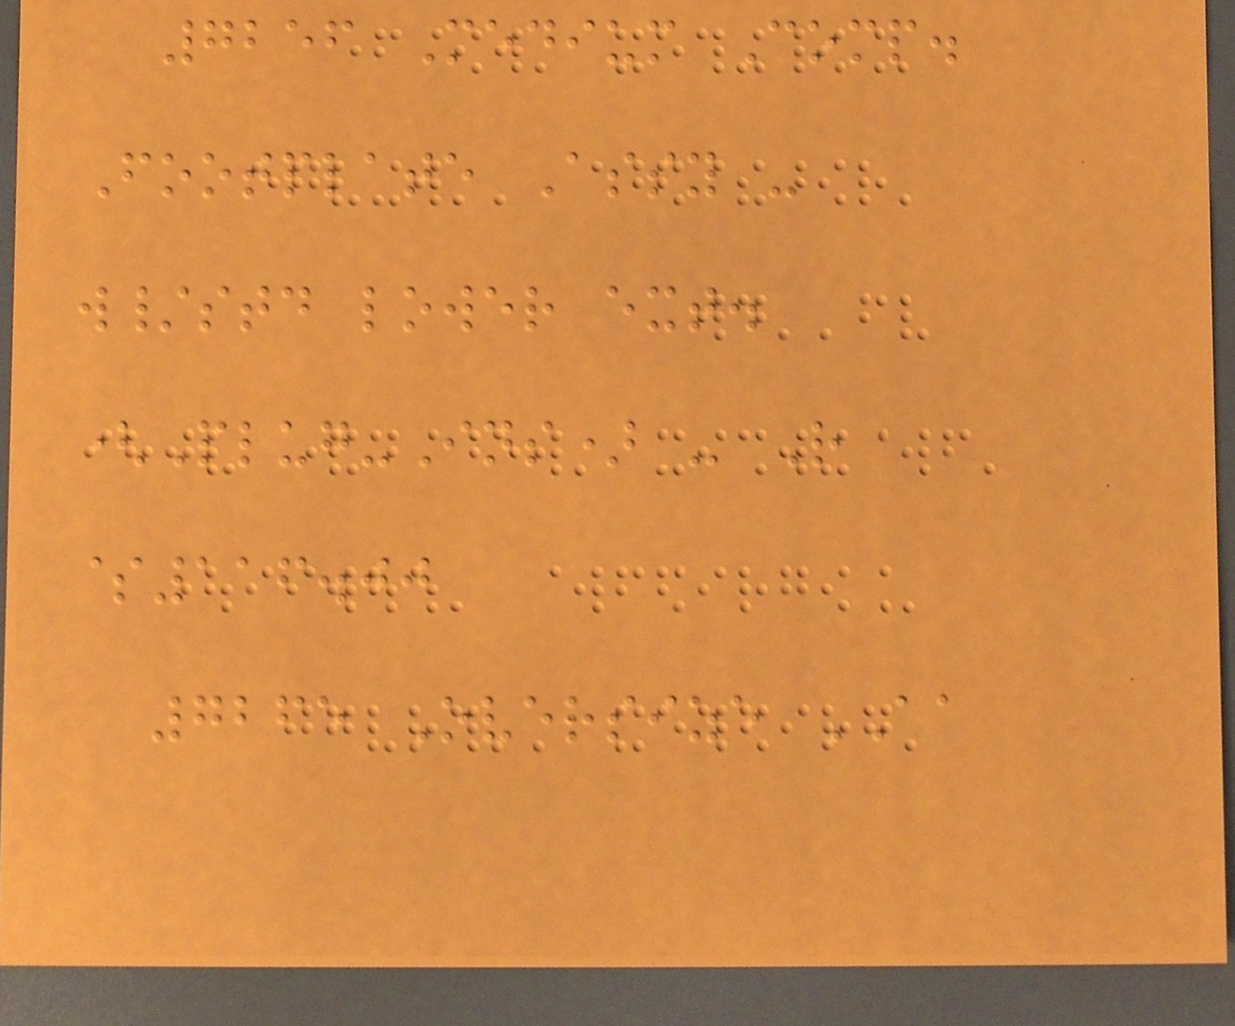7256 Medium Comp.
Footplate Assy -
w/std lower ext.
(Plug-Ins) - R
$116.00
7265 Oversize AA
